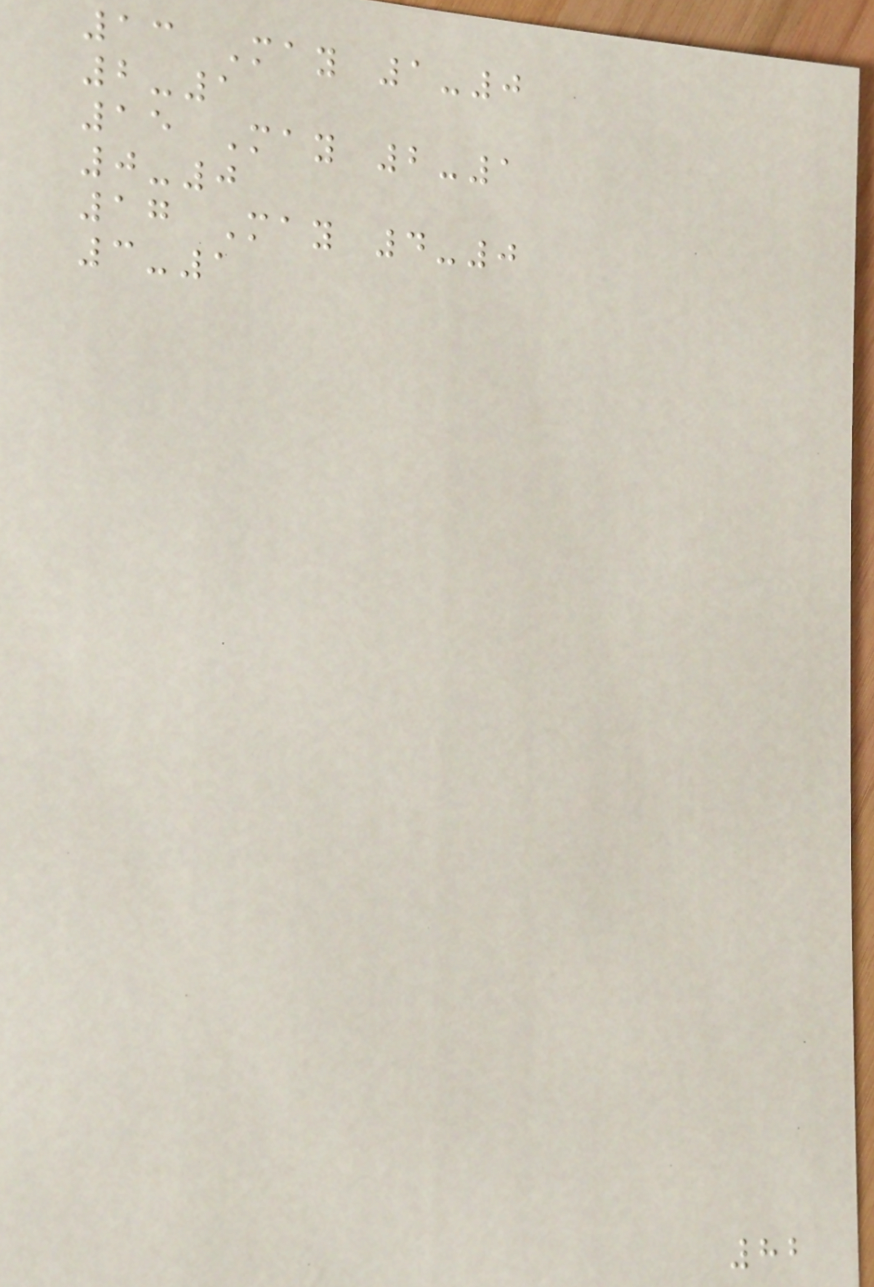13 May 1-0
2-1
15 May 2-1
0-0
17 May 4-0
3-1
82
